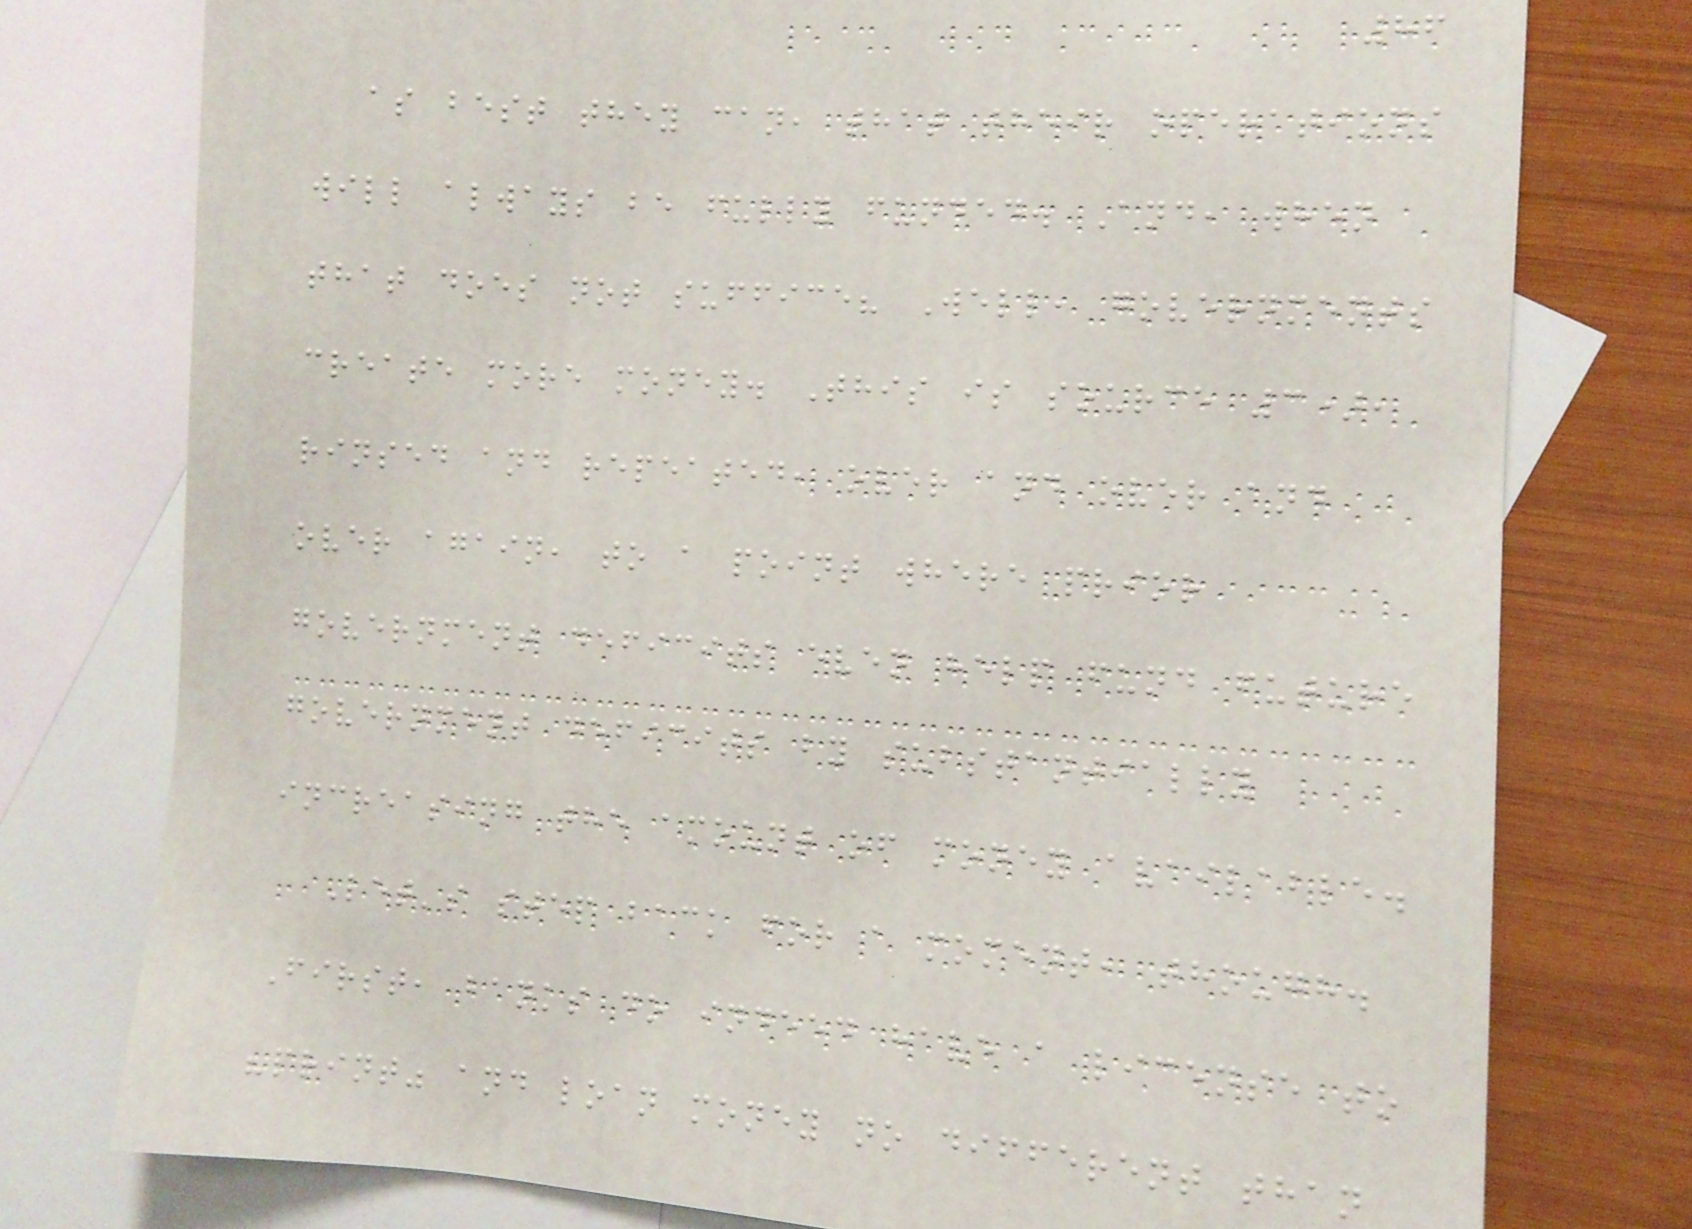86
as best they can, that their operations
will always be fully funded. And, when
that does not suffice? Well, governments
create more money. This is source 3),
rinsed and repeated, over and over and
over again, to a point where prior
government deficits even help fund future
government deficits by substantially
increasing the amount of money available.
Let's step back for a moment, though.
First, banks do indeed have a license to
"print" and loan money no different than
